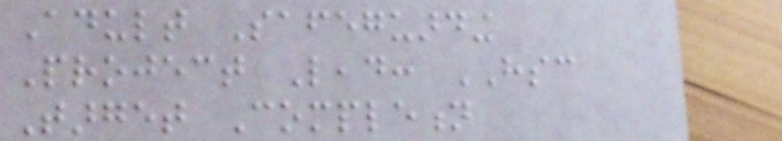Adult Safeguarding
Project Lead: HSC
Target Completion
